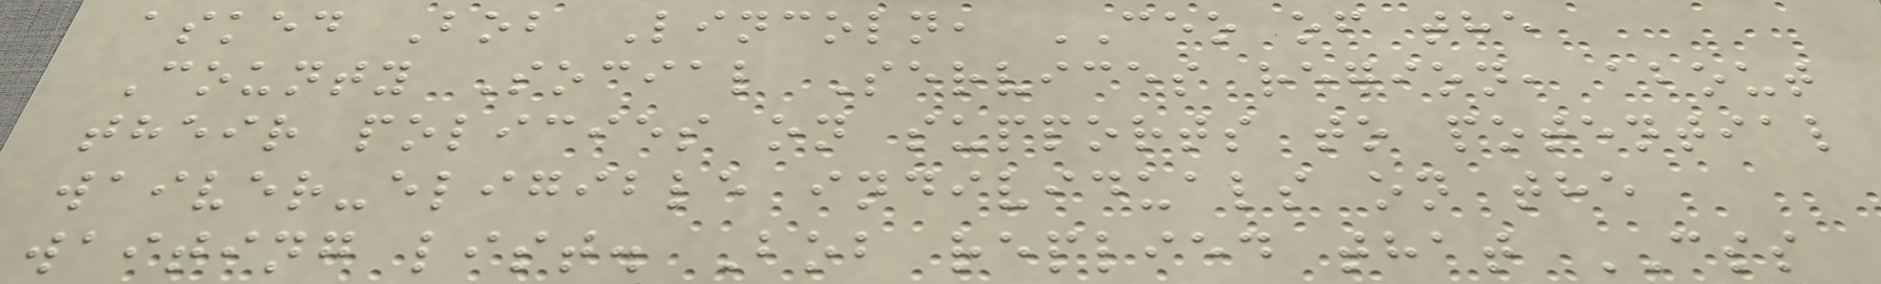asked Bob Lincoln, CEO of the
County Social Services region, about
their policies on supports to potential
waiver-eligible individuals on the
waiting list. Bob replied that CSS
